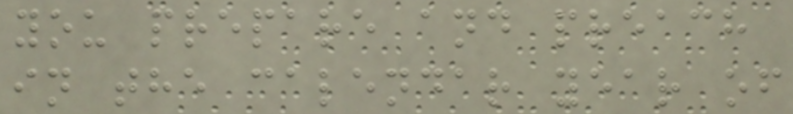you prepare and preach
in the calendar year of
